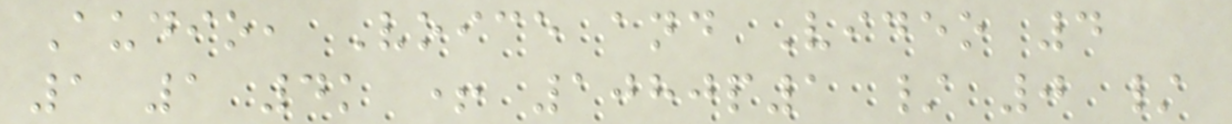Audio, Voice and Video 4
1 1 4k + 1080p1 / 0 /
